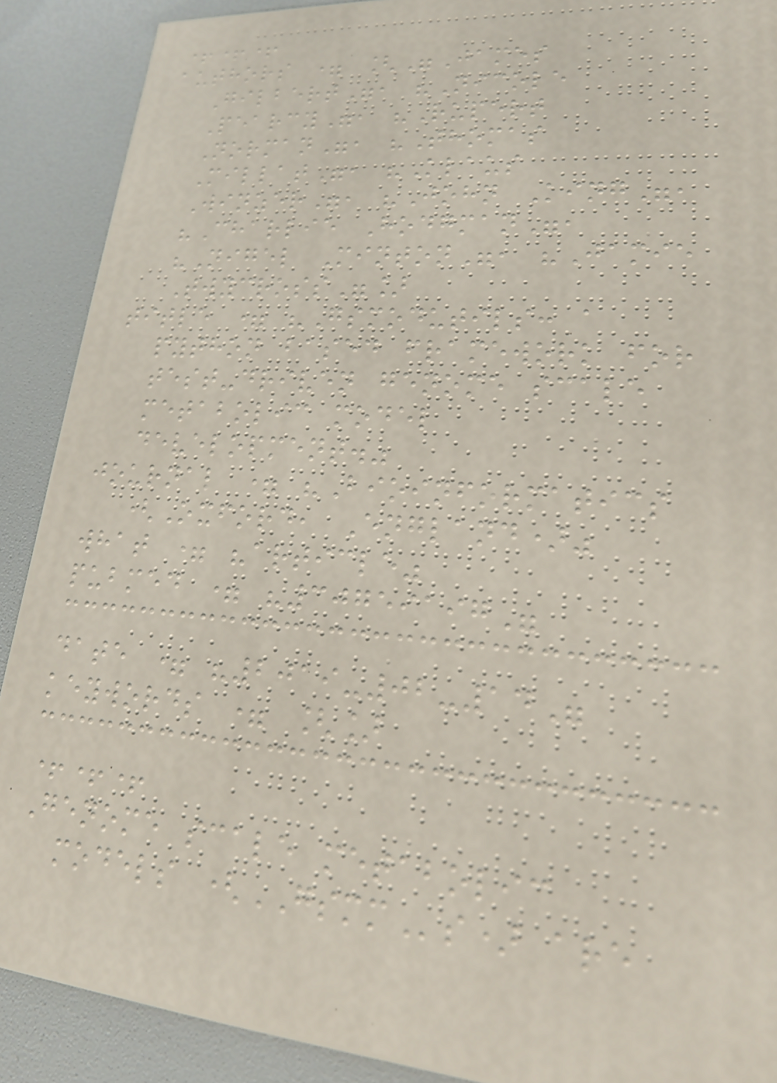+++
authors = ["James
Gilbert", "Nicole
Pearcy", "Rupert
Norman", "Thomas
Millat", "Klaus
Winzer", "John King",
"Charlie Hodgman",
"Nigel Minton", "Jamie
Twycross"]
title = "Gsmodutils: a
python based framework for
test-driven genome scale
metabolic model
development."
journal = "Bioinformatics
(Oxford, England)"
what = "article"
pubmed = "30759197"
date = "2019-02-14"
keywords = []
+++
Genome scale metabolic
models (GSMMs) are
